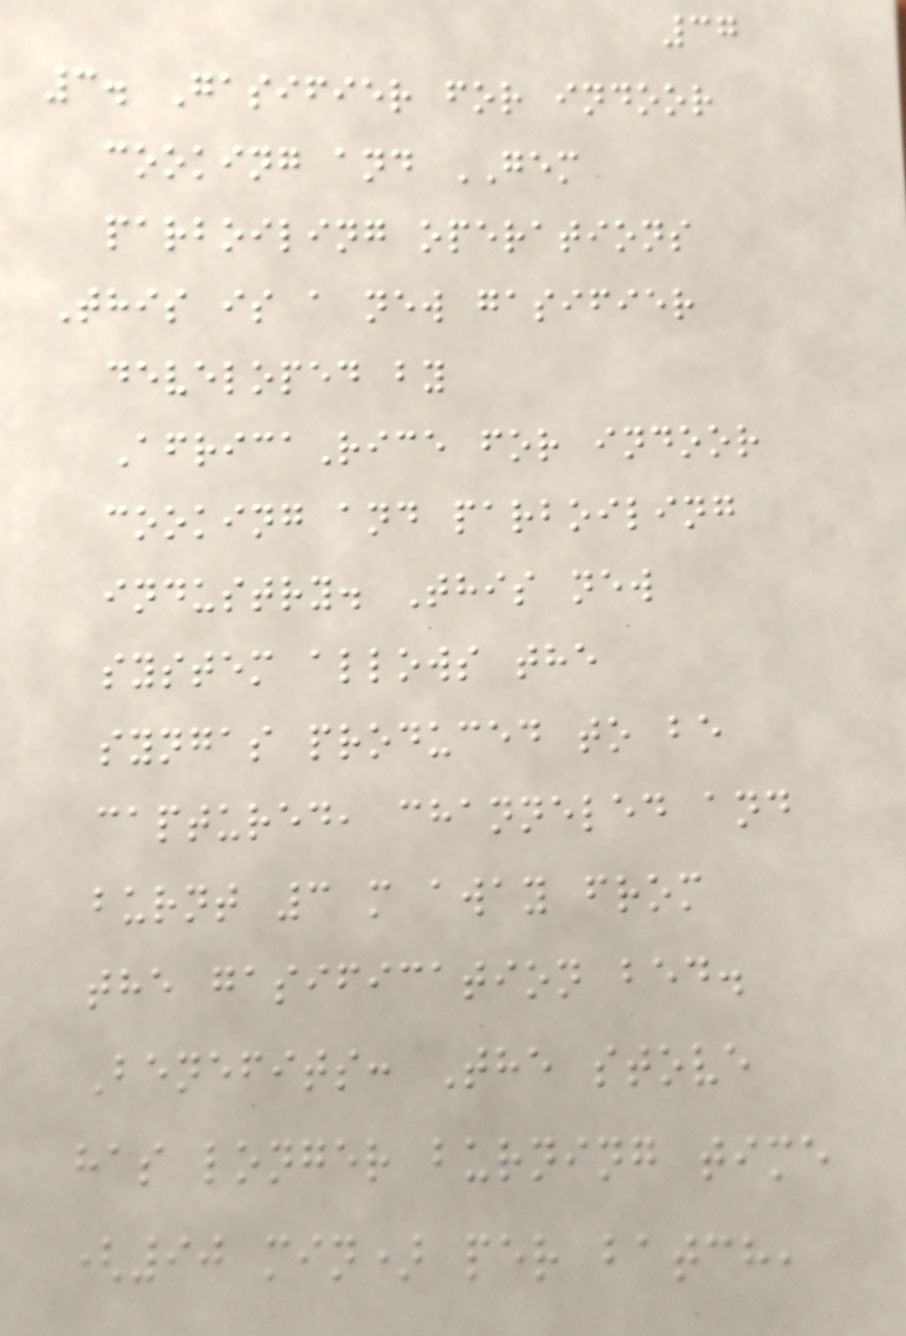37
3. Gasifier for indoor
cooking and GEM
parboiling operations
This is a new gasifier
developed by
AfricaRice for indoor
cooking and parboiling
industry. This new
system allows the
syngas produced to be
captured, channeled and
burnt 3 m away from
the gasification bed.
Benefits: The stove
has longer burning time
(90 min) per batch,
